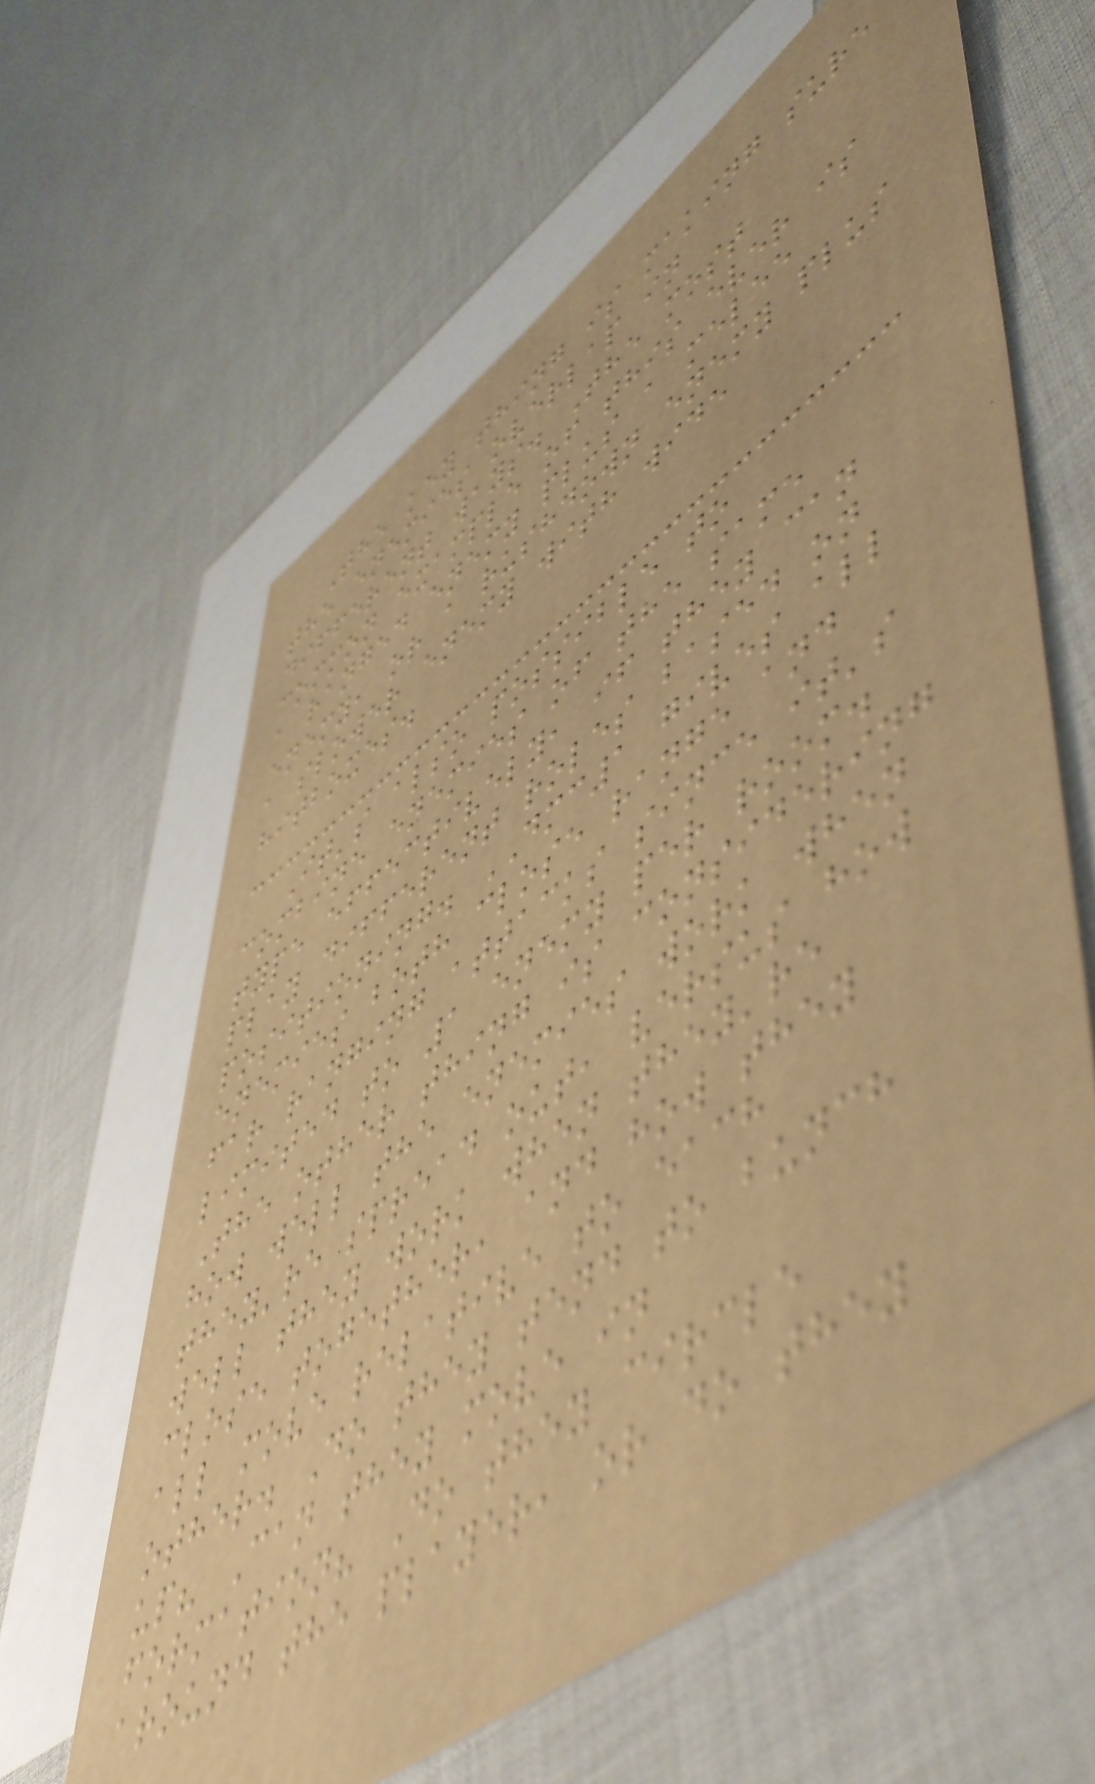The key thing is making sure
the enemies overlap in
different ways. The most
common example of this ever is
a ranged enemy plus a melee
enemy, or a rushdown enemy plus
a slower enemy with wide
hitboxes.
It's also possible to
combine enemies of the same
type effectively, if they can
play different roles based on
positioning. DMC1 gives all
enemies both close range and
far ranging attacks since it's
limited to 1 enemy per room.
The other thing is considering
how well the enemies work when
they're spread out, versus how
well they work when they're
close together, and how they
all move relative to each
other. Do they tend to bunch
up? Can they move in
formation? Do they circle
around the player, or do they
